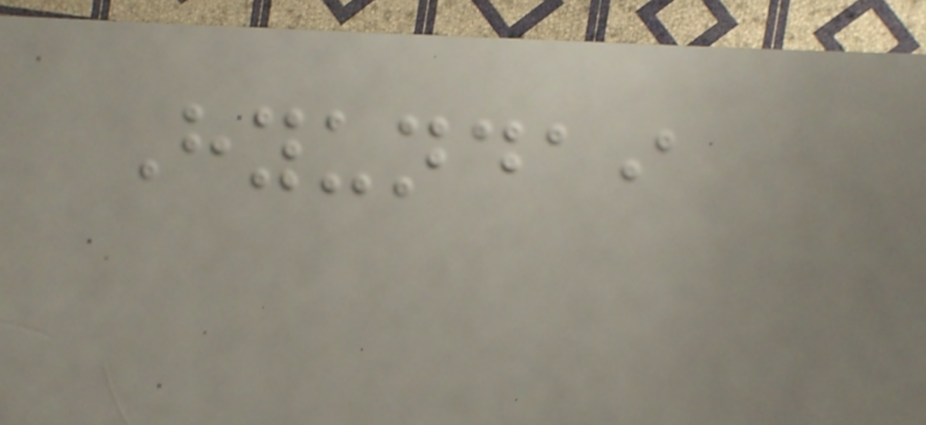Hyundai
